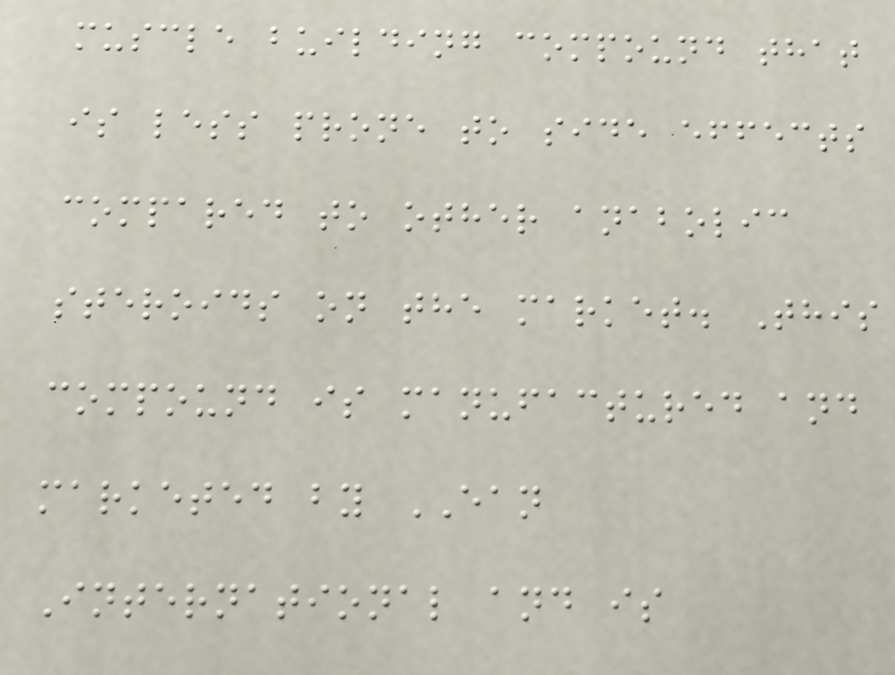muscle building compound that
is less prone to side effects
compared to other anabolic
steroids on the market. This
compound is manufactured and
marketed by EAN
International and is
